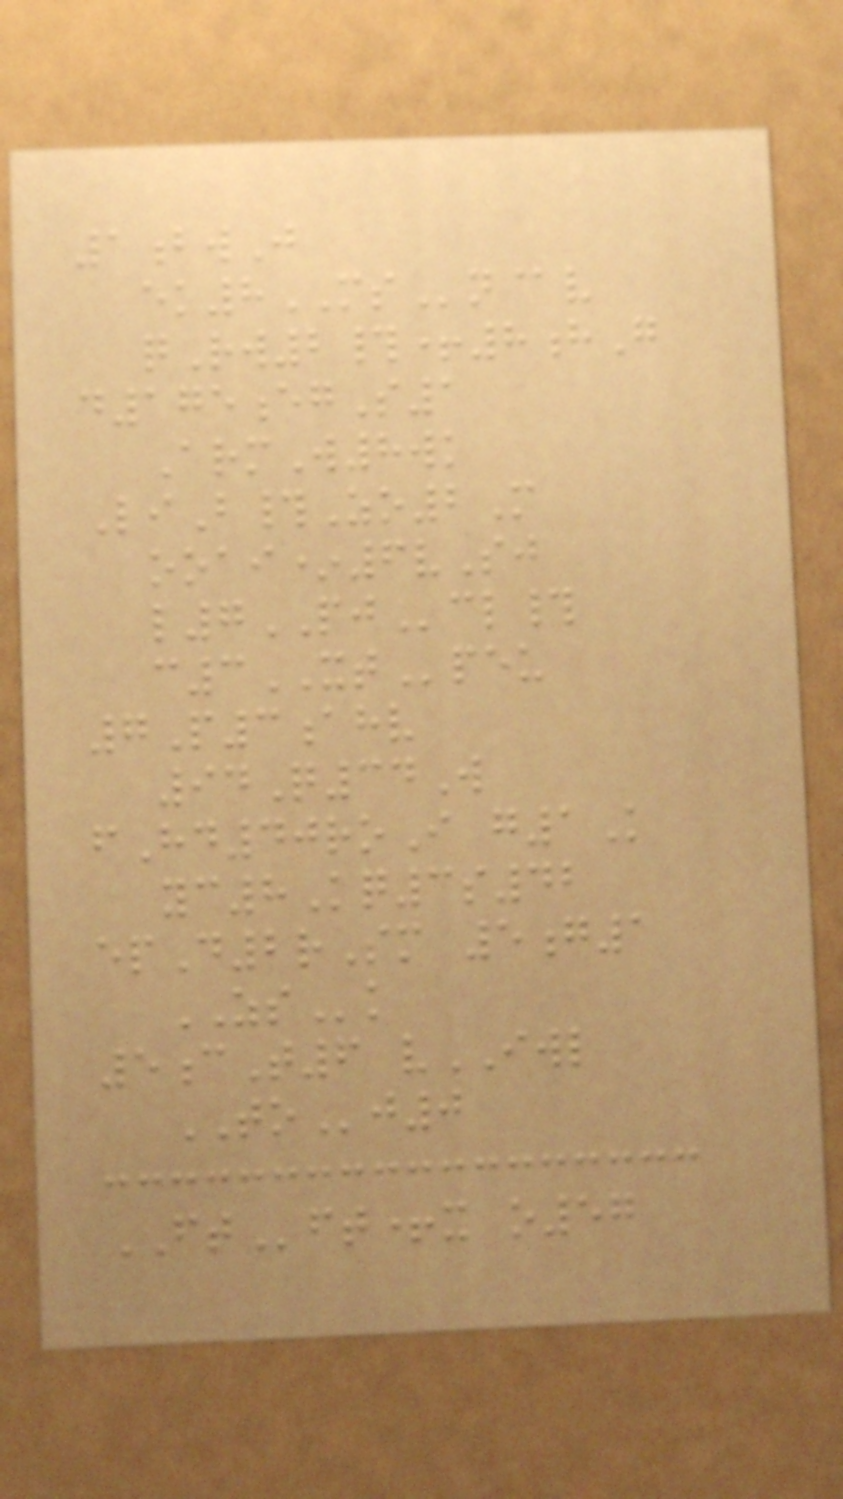1bwJ
ek8MSn@v
qRw2#+8hG
d175egS1
ArmW8wk
LiB#Zo2M
ooai*6vSj
l7PJcl#
c3XTpeu
7P3ahv
94Q34W
fHd40roI g1K
yc8Kq3s42
epD2rSm 5g1
ZSk
5cT6 vIWL
TOj0
FTft+x o57
